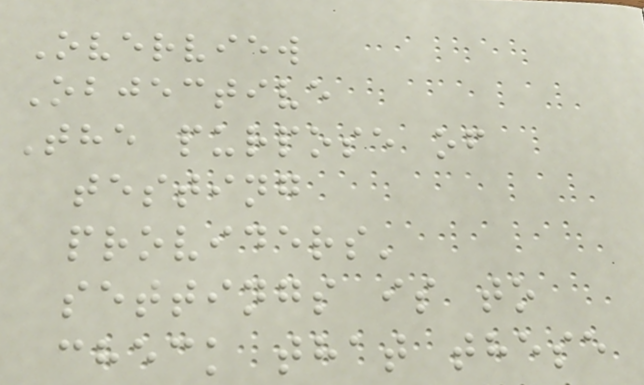Overview
Objective
The purpose of
testing
providers'
settings is to
check that these
